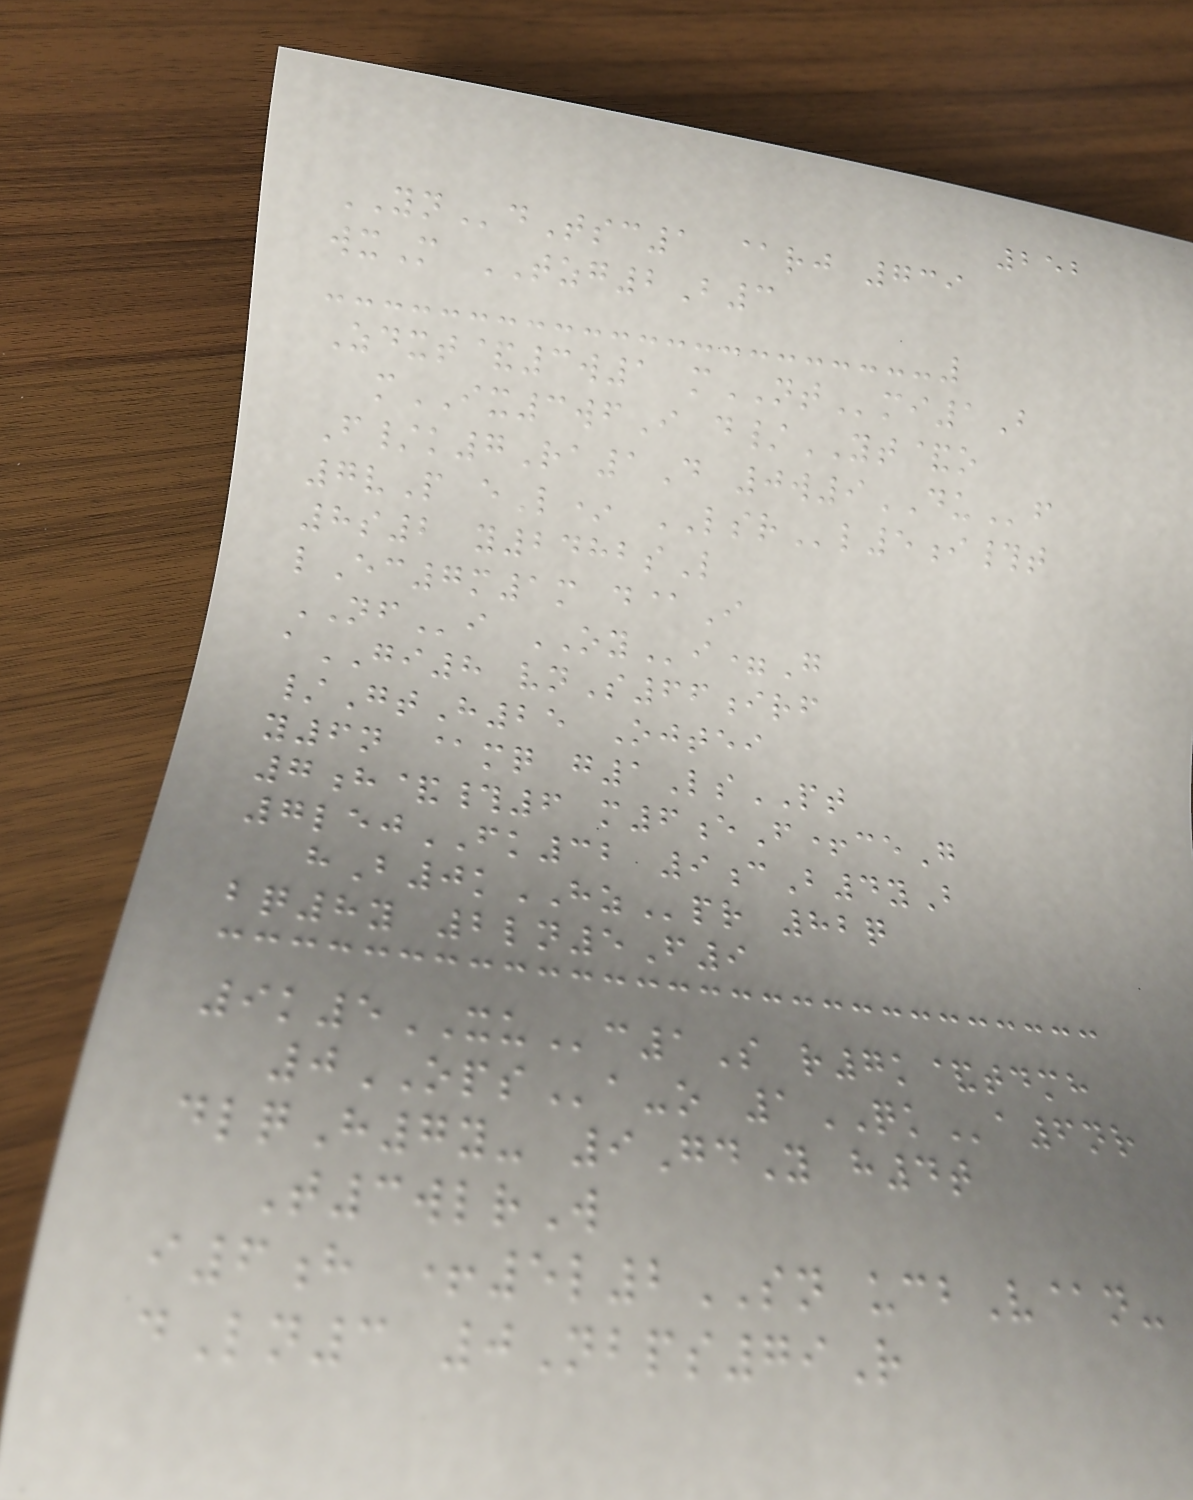252
YNdTsc1 @rj 739
wxM TZG2B3
Zdxt&3w1 mNTmi1B
mIX3wfI d/YT&o
F/k7Ra1D 0w9DUf
7vP eL* LSRl5i#t
8s2 y2482sL
lEc7m1m d@I
NFi OYi=G
aGI8 vnS66irf
/GtH25 Ojtei
y6n @mq g1LsPT
7h&#6 m6eF+ceG
7lejFK32 9cB4yB
hB0kHZpr 82q
bq8y 2ln5F9
9k5XUc1S r7k&tdmh
0OPSa-o 1QKa6nr
dlqH7y- 9GdY h4t
T3wlrW
i6h +5l2SN ucbV@n-
dLn3 0Nbps79R
